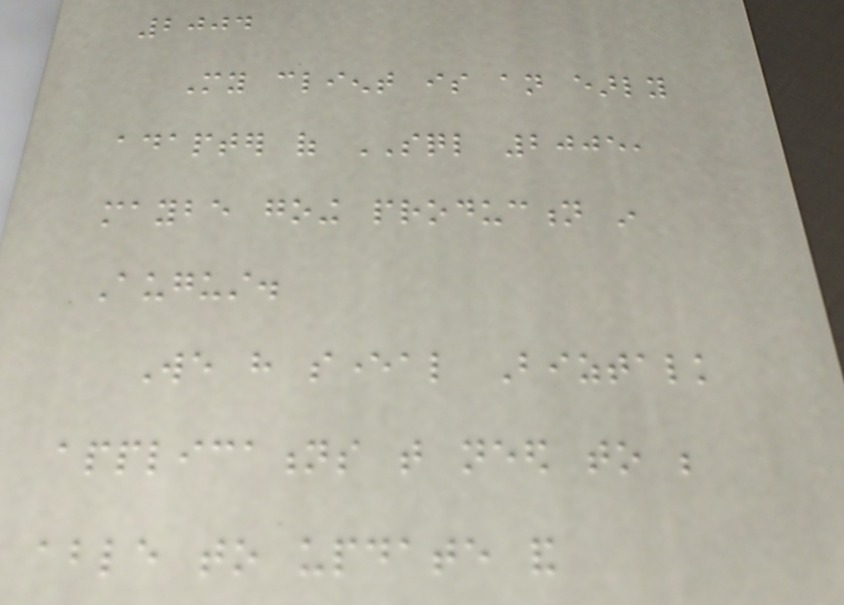2004
My client is an early
adapter of SQL 2005,
maybe going production in
August.
We have several Biztalk
applications that need to be
able to update and
